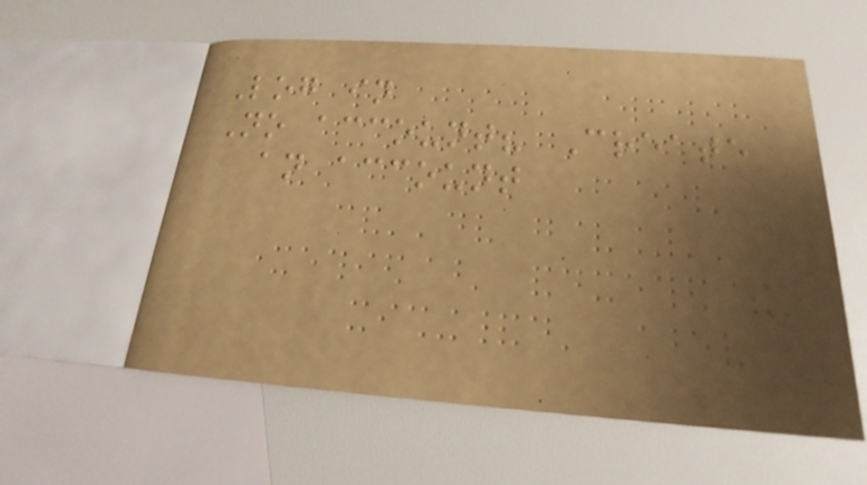Log in
No account? Create
an account
